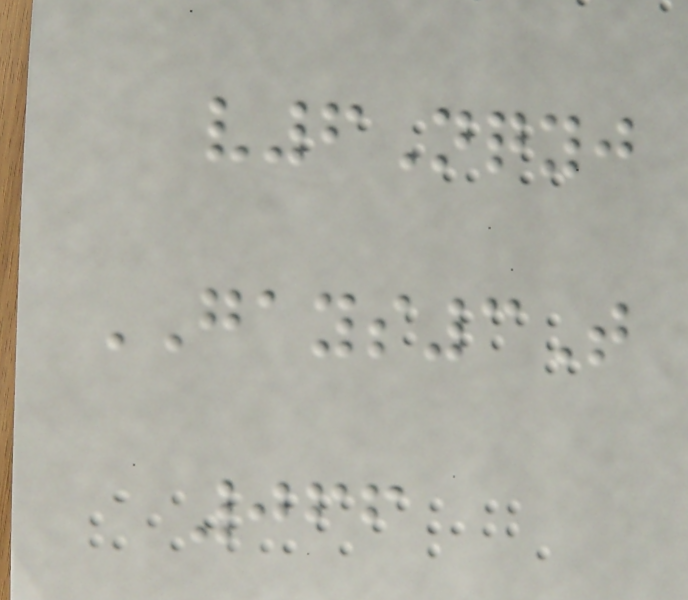v6Nqyj
GAYS3T
066
